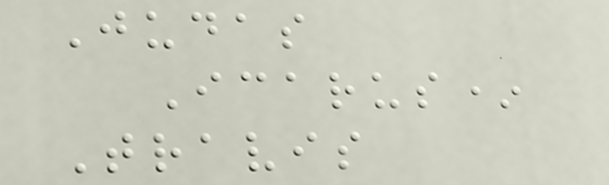Judas
Icarus*
Travis
